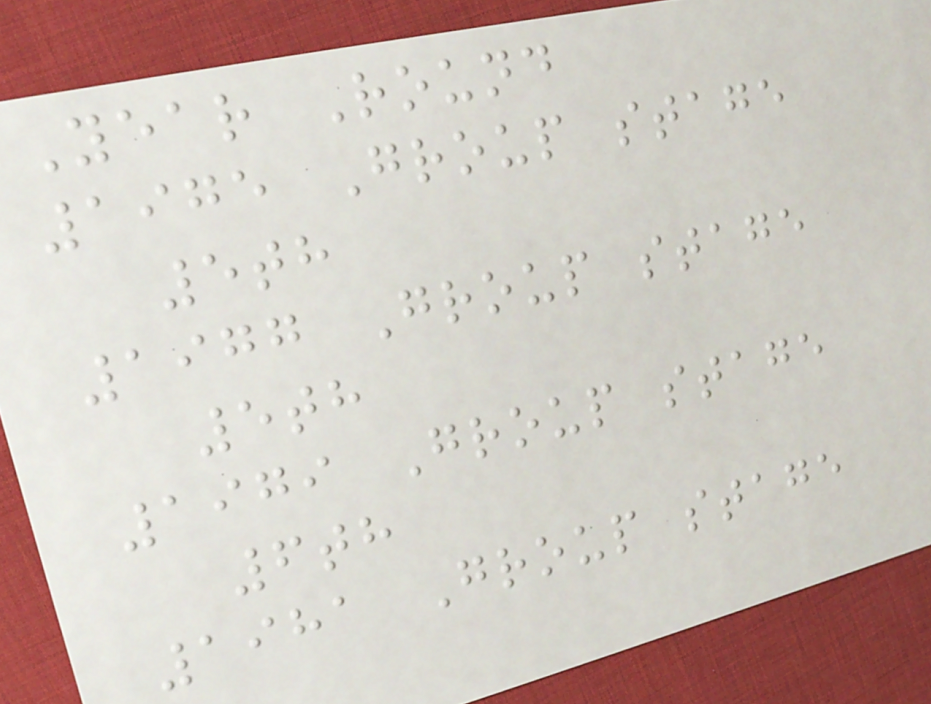Year Round
1975 Group stage
5th
1977 Group stage
5th
1979 Group stage
6th
1981 Group stage
